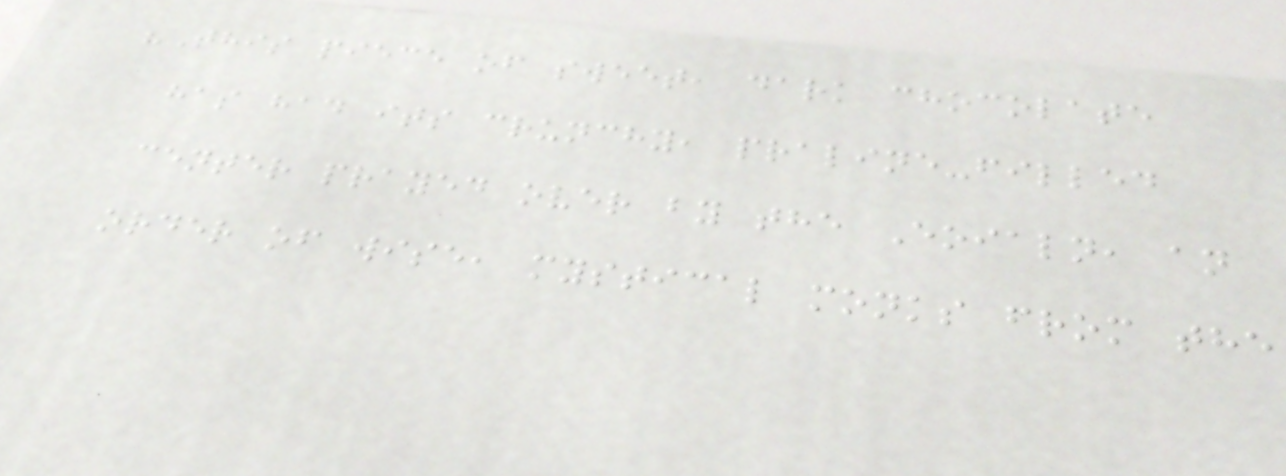"This piece of sweet, dark chocolate
has had its crunchy, praline-filled
center prayed over by the Eoialn, an
order of wise, mystical monks from the
